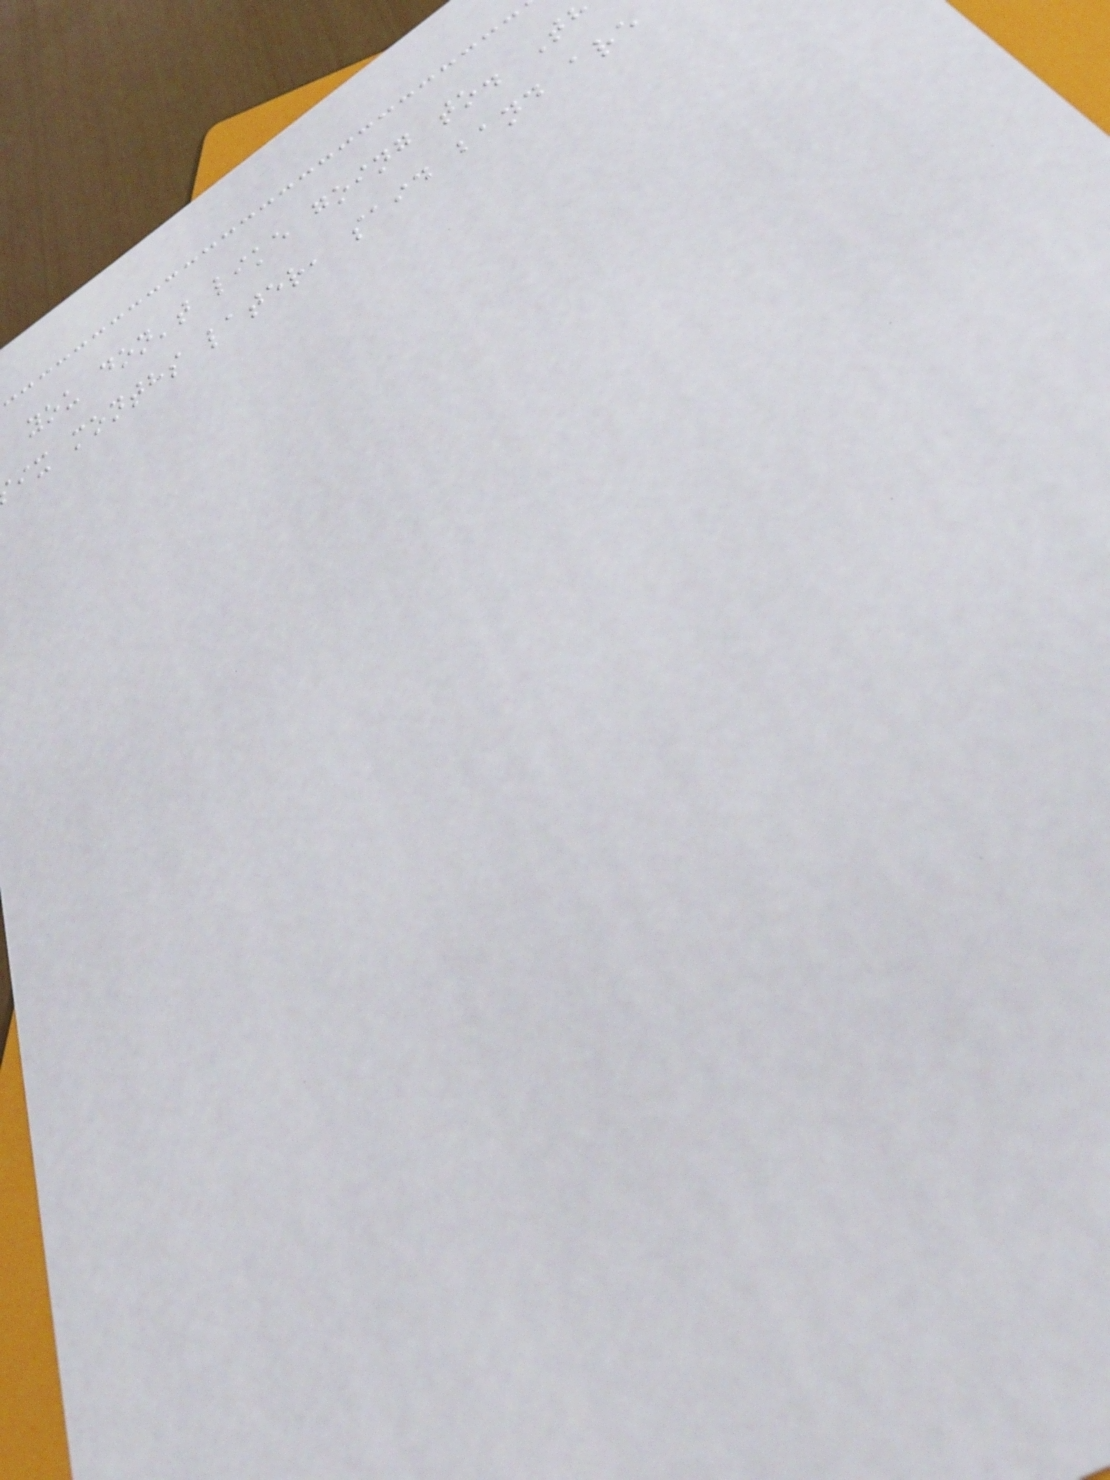you don't like going to. T
ix months later, said band are
